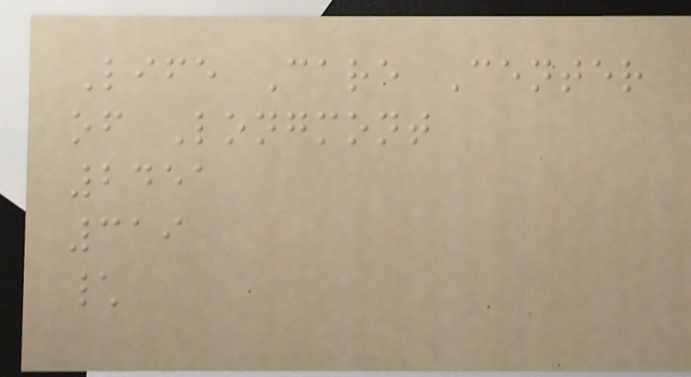Life Care Center
of Longmont
2451
319
\
